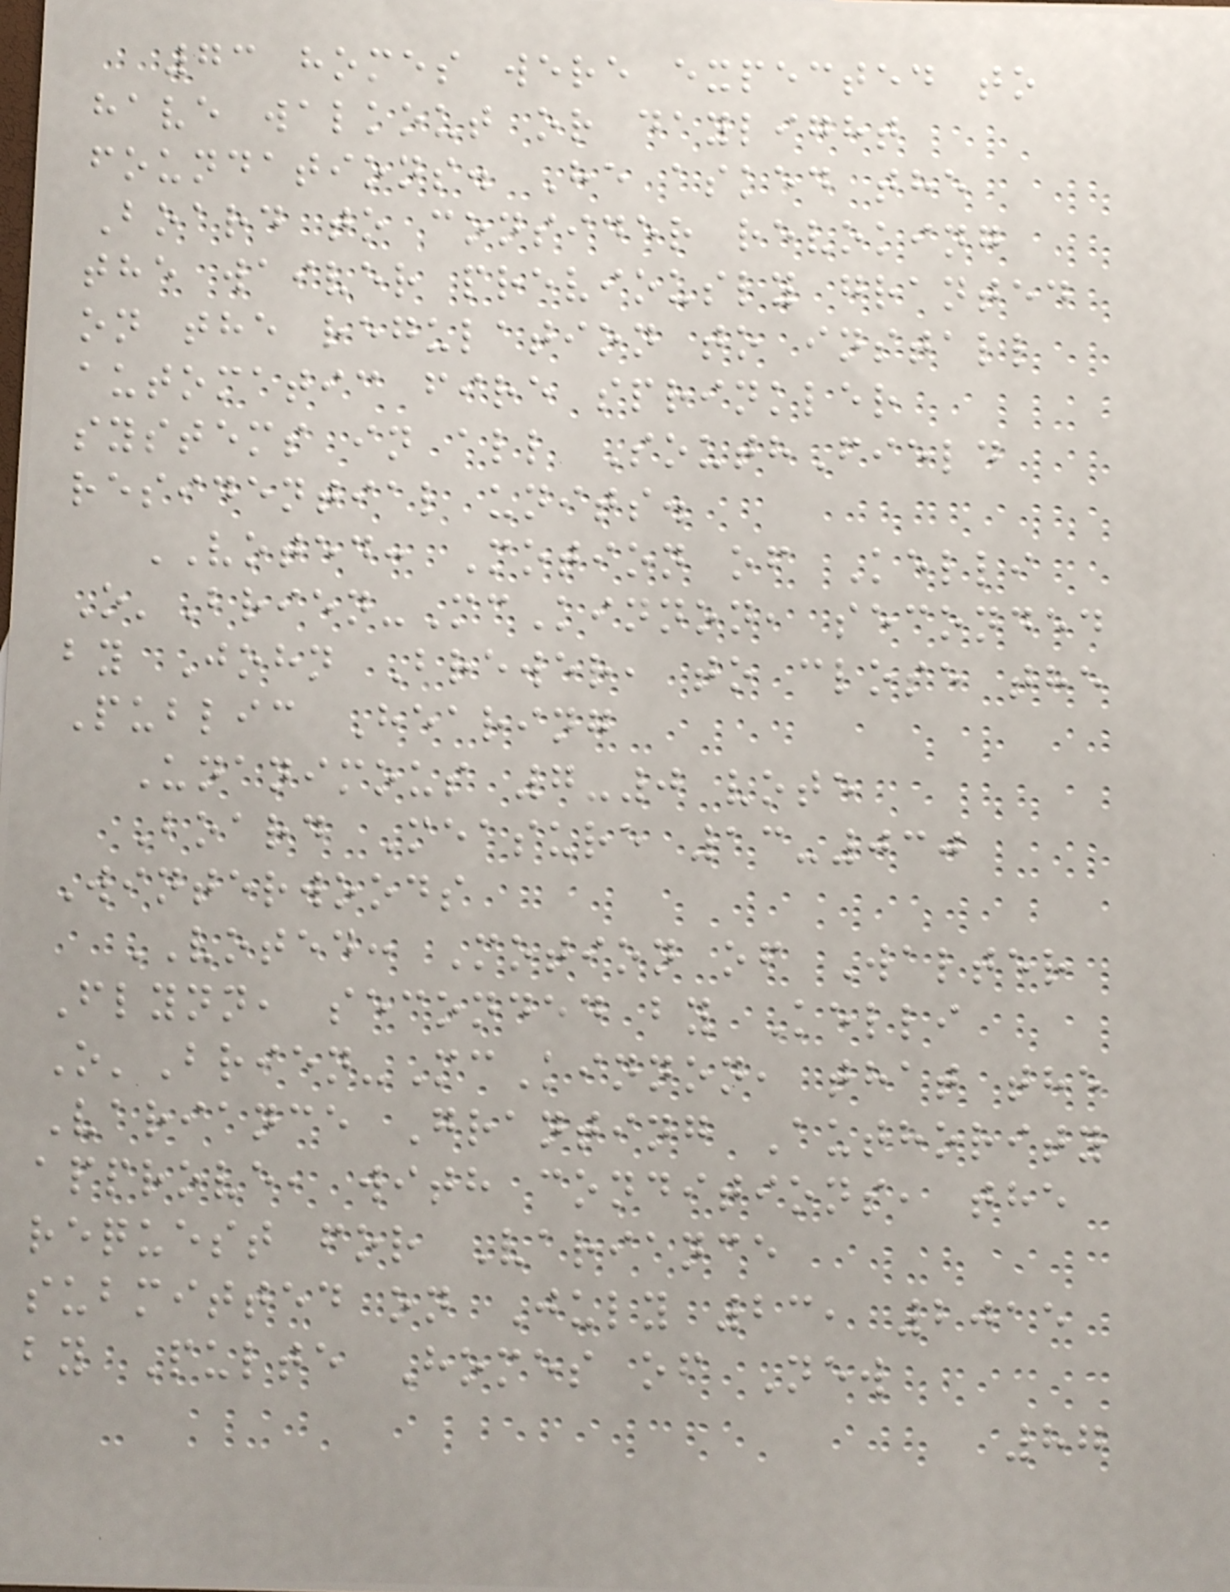73 homes were expected to
have walkout or daylight
foundations. He asked the
Board to consider revoking
the waiver previously granted
on the regulation to install
automatic fire sprinkler
systems in all SouthField
residential units.
VOTED: Motion of Kelli
O'Brien-McKinnon, seconded
by John Brewer, to close the
Public Hearing
Unanimous 7-0 vote
Board Measure 13-030
Winterwoods
VOTED: Motion of Walter
Flynn, seconded by Kelli
O'Brien-McKinnon, that the
Variance Granting Authority
approve, with conditions, the
request for Variance
submitted on July 23, 2015
by Pulte Homes of New
87
